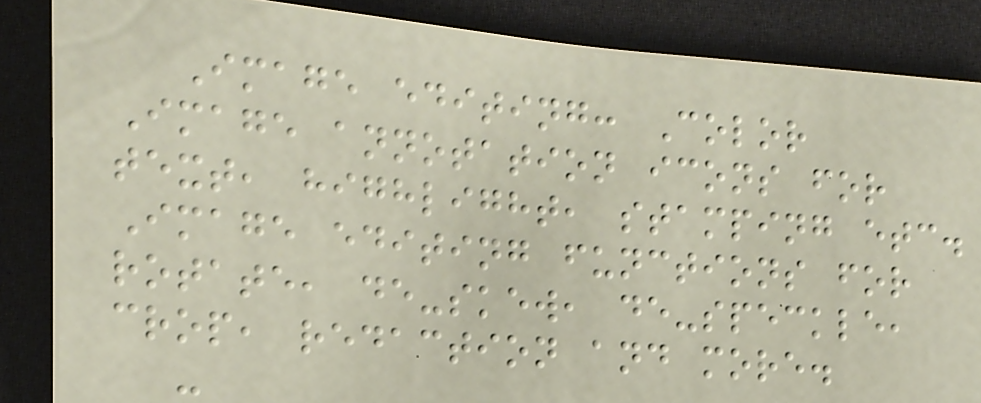Image editing: Color
Image annotation icons for
text, highlight, stamping etc.
Image editing functions for
rotate, de-skew, de-speckle,
crop, redaction and more.
-
